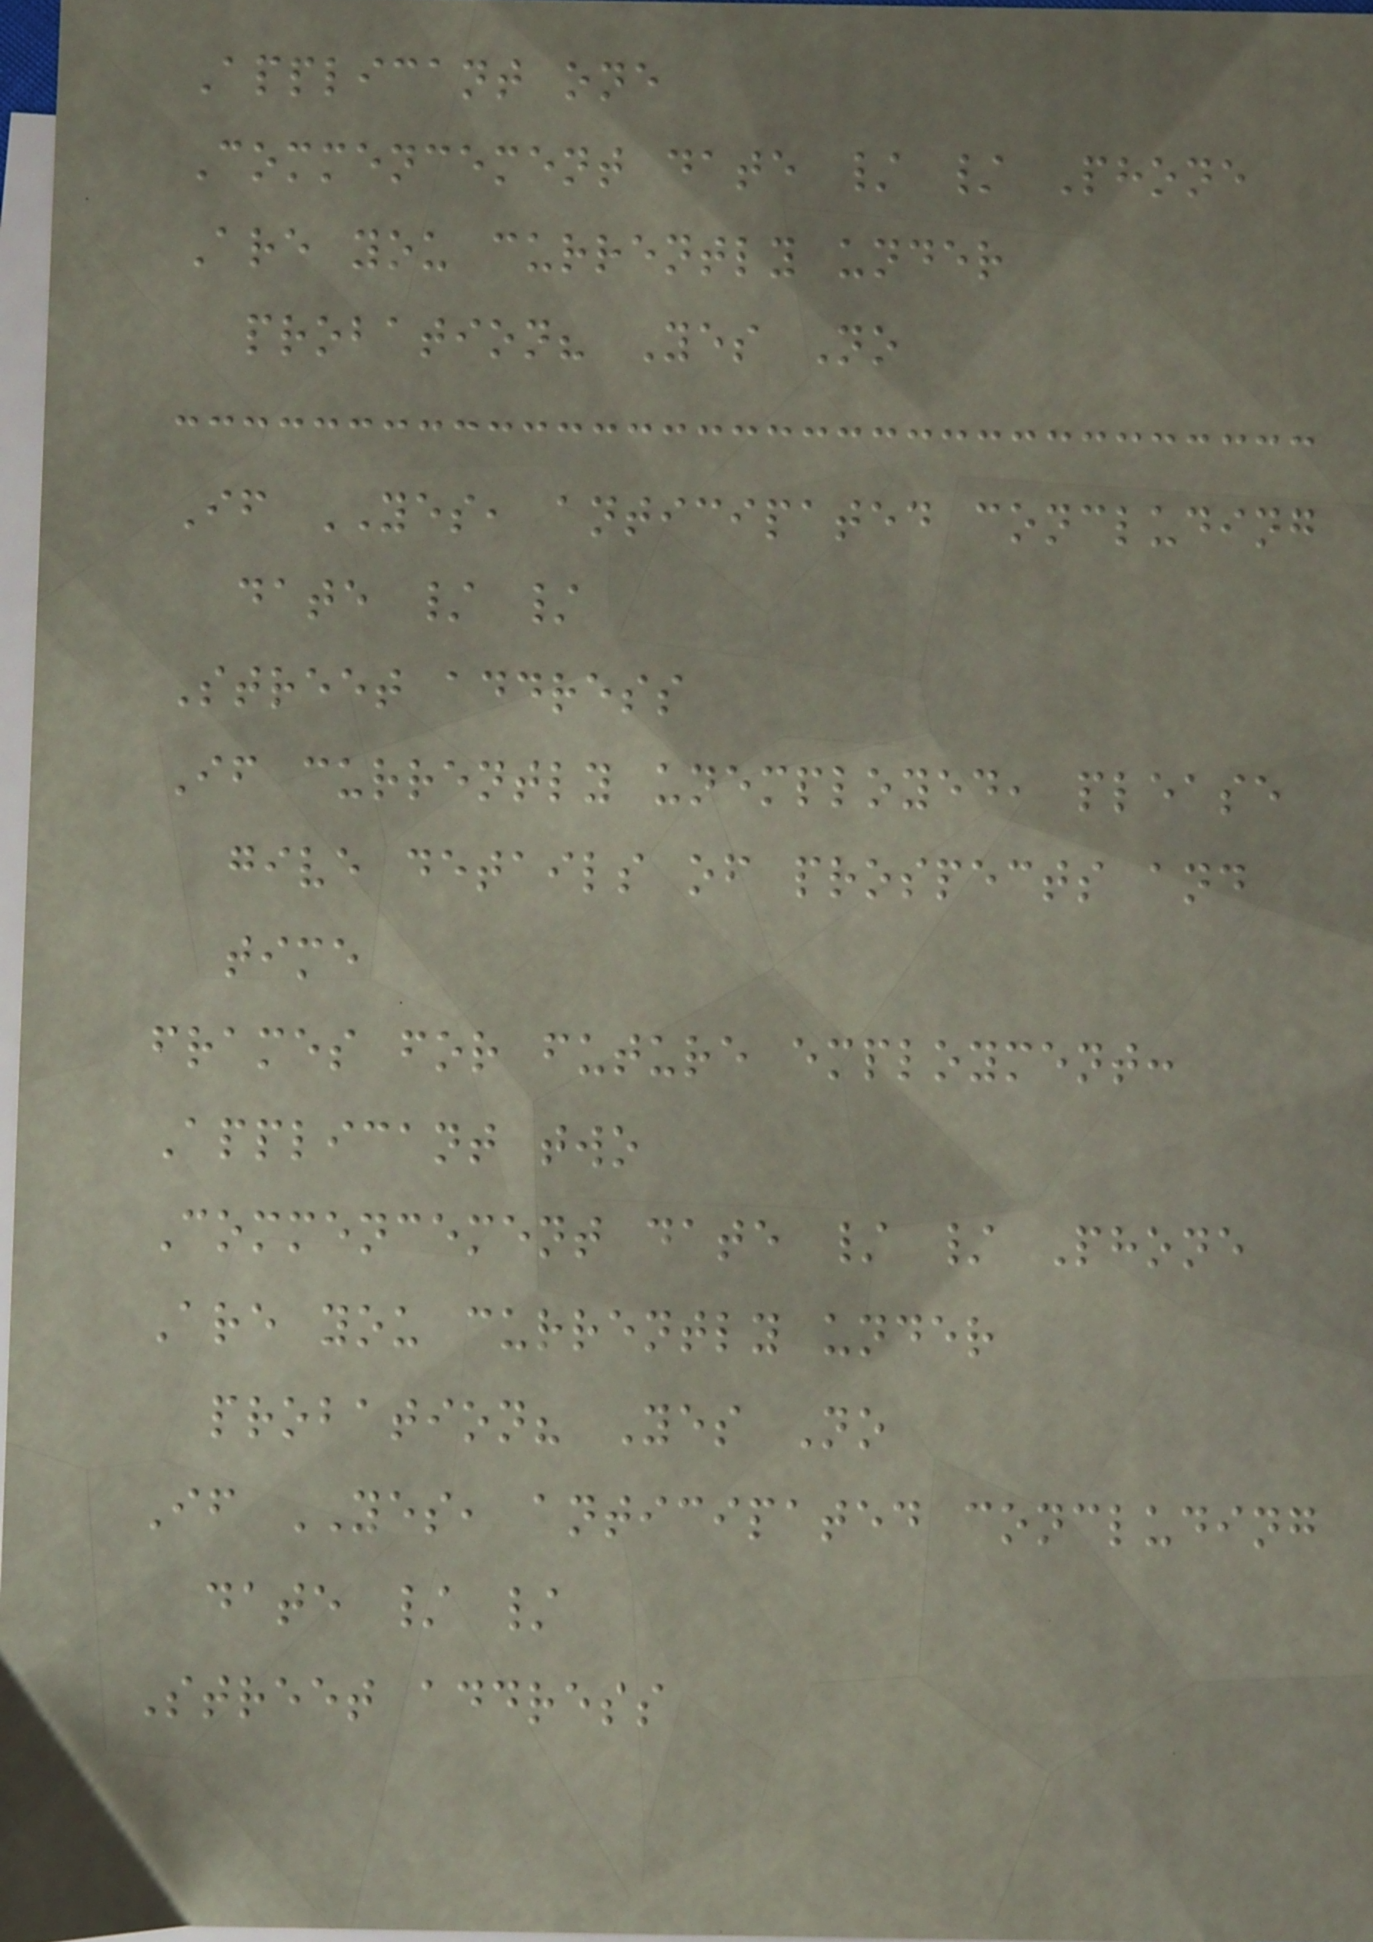Applicant one
Commencement date / / Phone
Are you currently under
probation? Yes No
If YES, anticipated concluding
date / /
Street address
If currently unemployed, please
give details of prospects and
time
frames for future employment:
Applicant two
Commencement date / / Phone
Are you currently under
probation? Yes No
If YES, anticipated concluding
date / /
Street address
